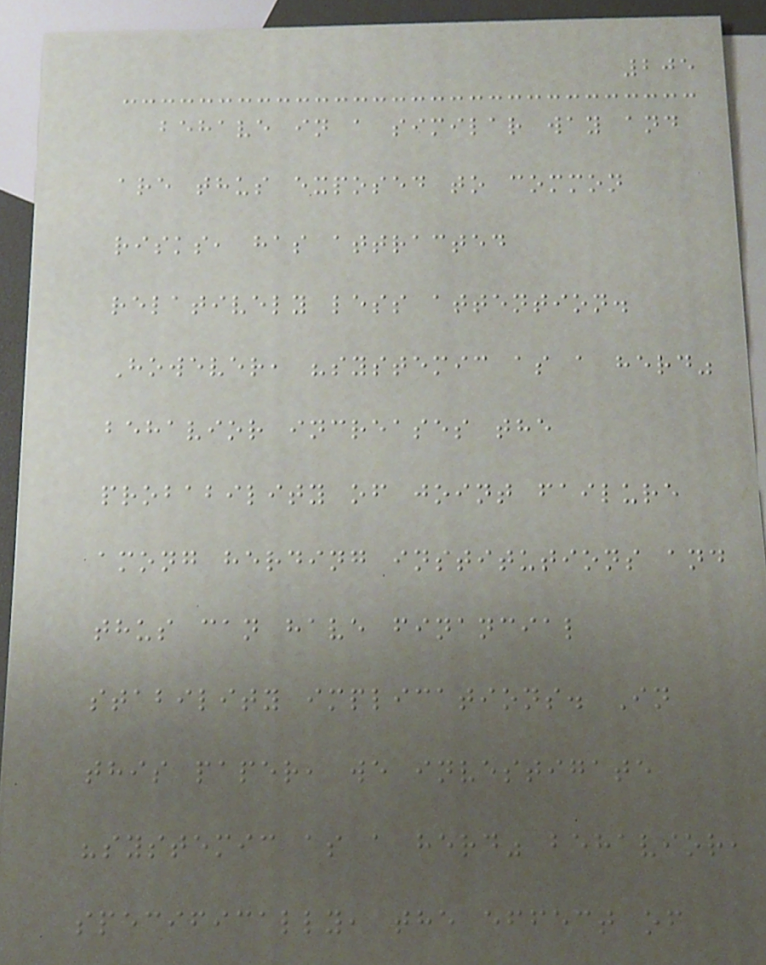205
behave in a similar way and
are thus exposed to common
risks, has attracted
relatively less attention.
However, "systemic as a herd"
behavior increases the
probability of joint failure
among herding institutions and
thus can have financial
stability implications. In
this paper, we investigate
"systemic as a herd" behavior,
specifically, the effect of
